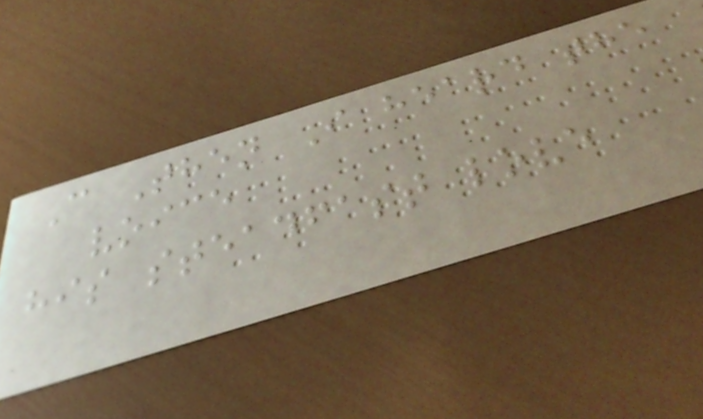C Then I heard the
voice
his steadfast love
